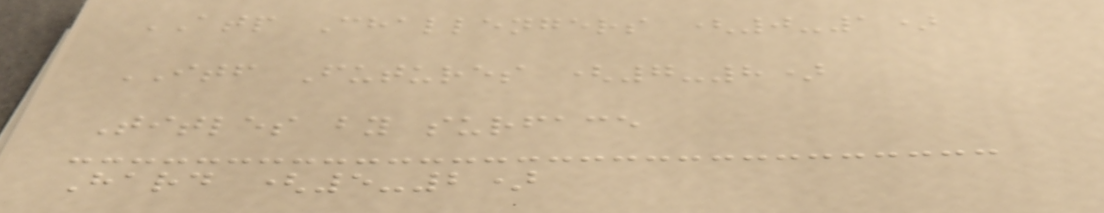ATP Challengers (0-1)
ITF Futures (7-8)
Titles by surface
Hard (5-2)
